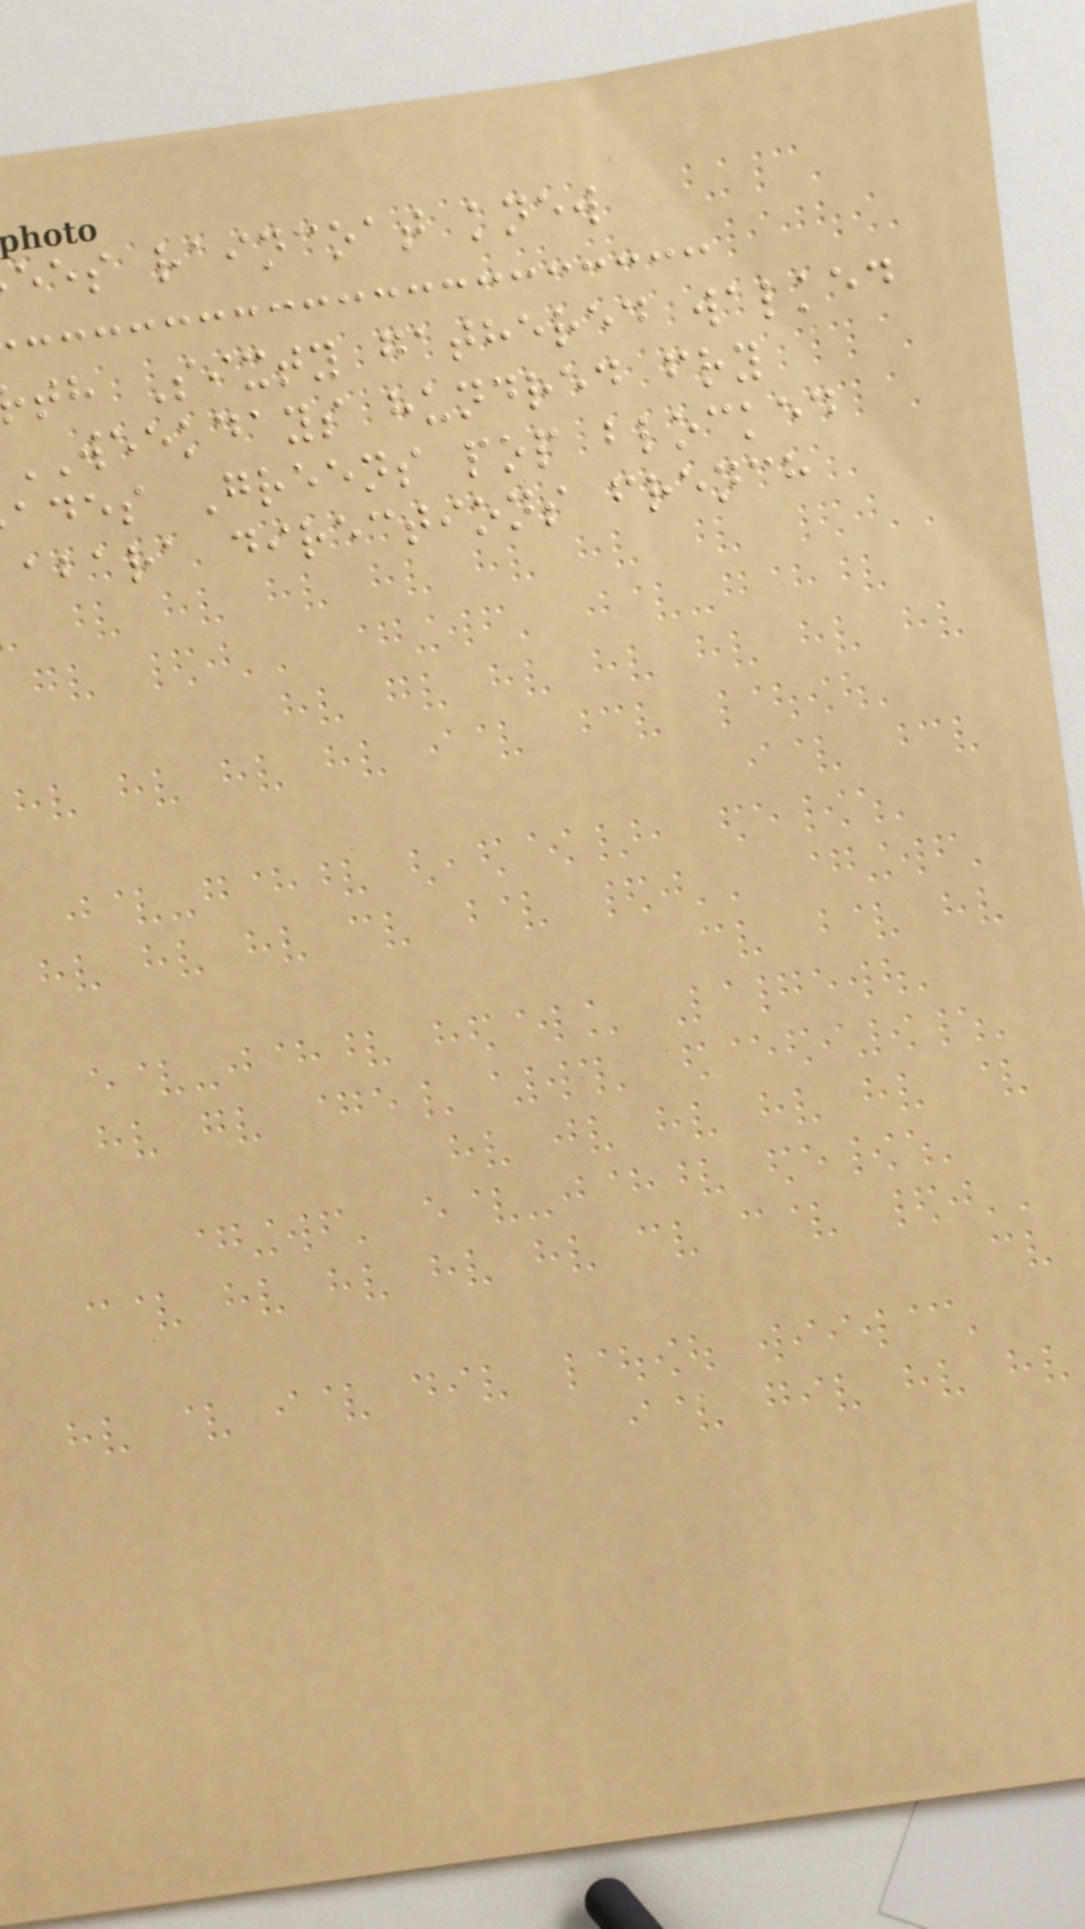ees raincoat knew
th Sixty gathered walked
WEEKDAYS hundred fry
ades Greens pop blocked
abara directions french
